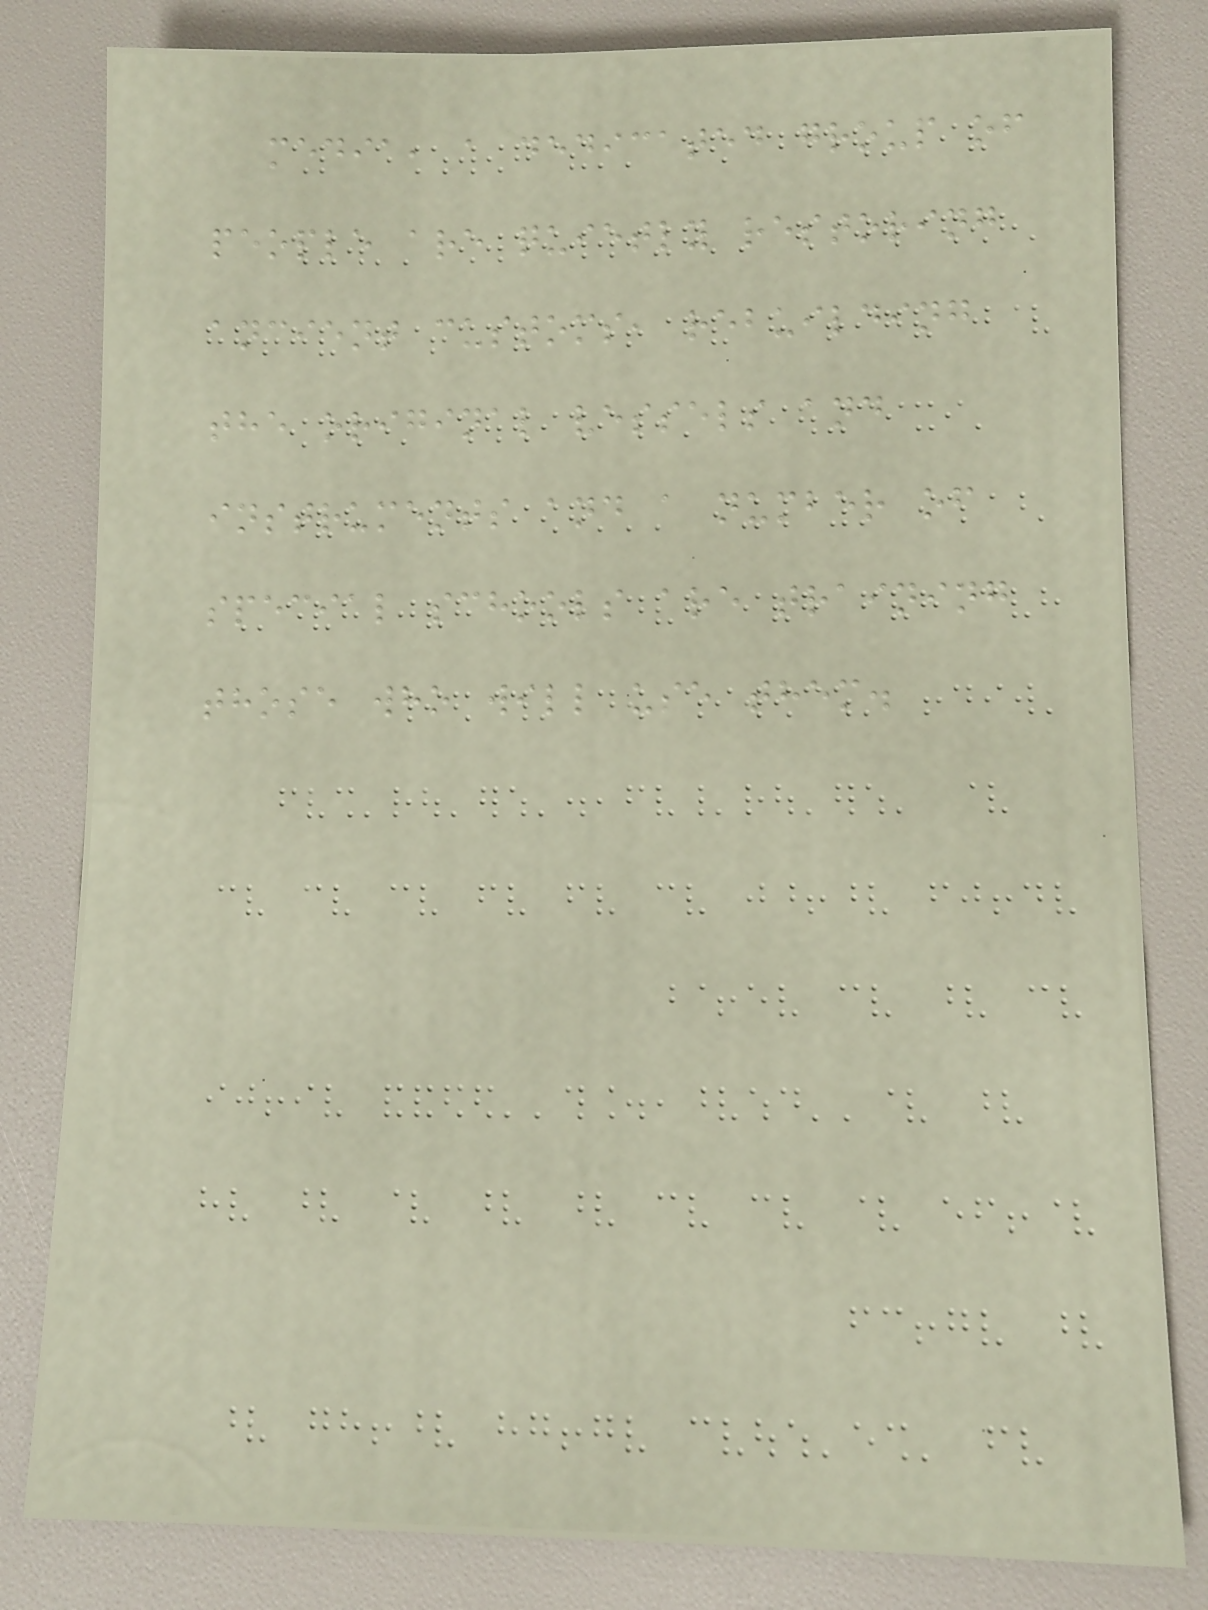media, a dedicated group of
people are quietly restoring
ancient customs, rebuilding
the original vessels and
instruments and a number of
special schools are training
those who will use them.
